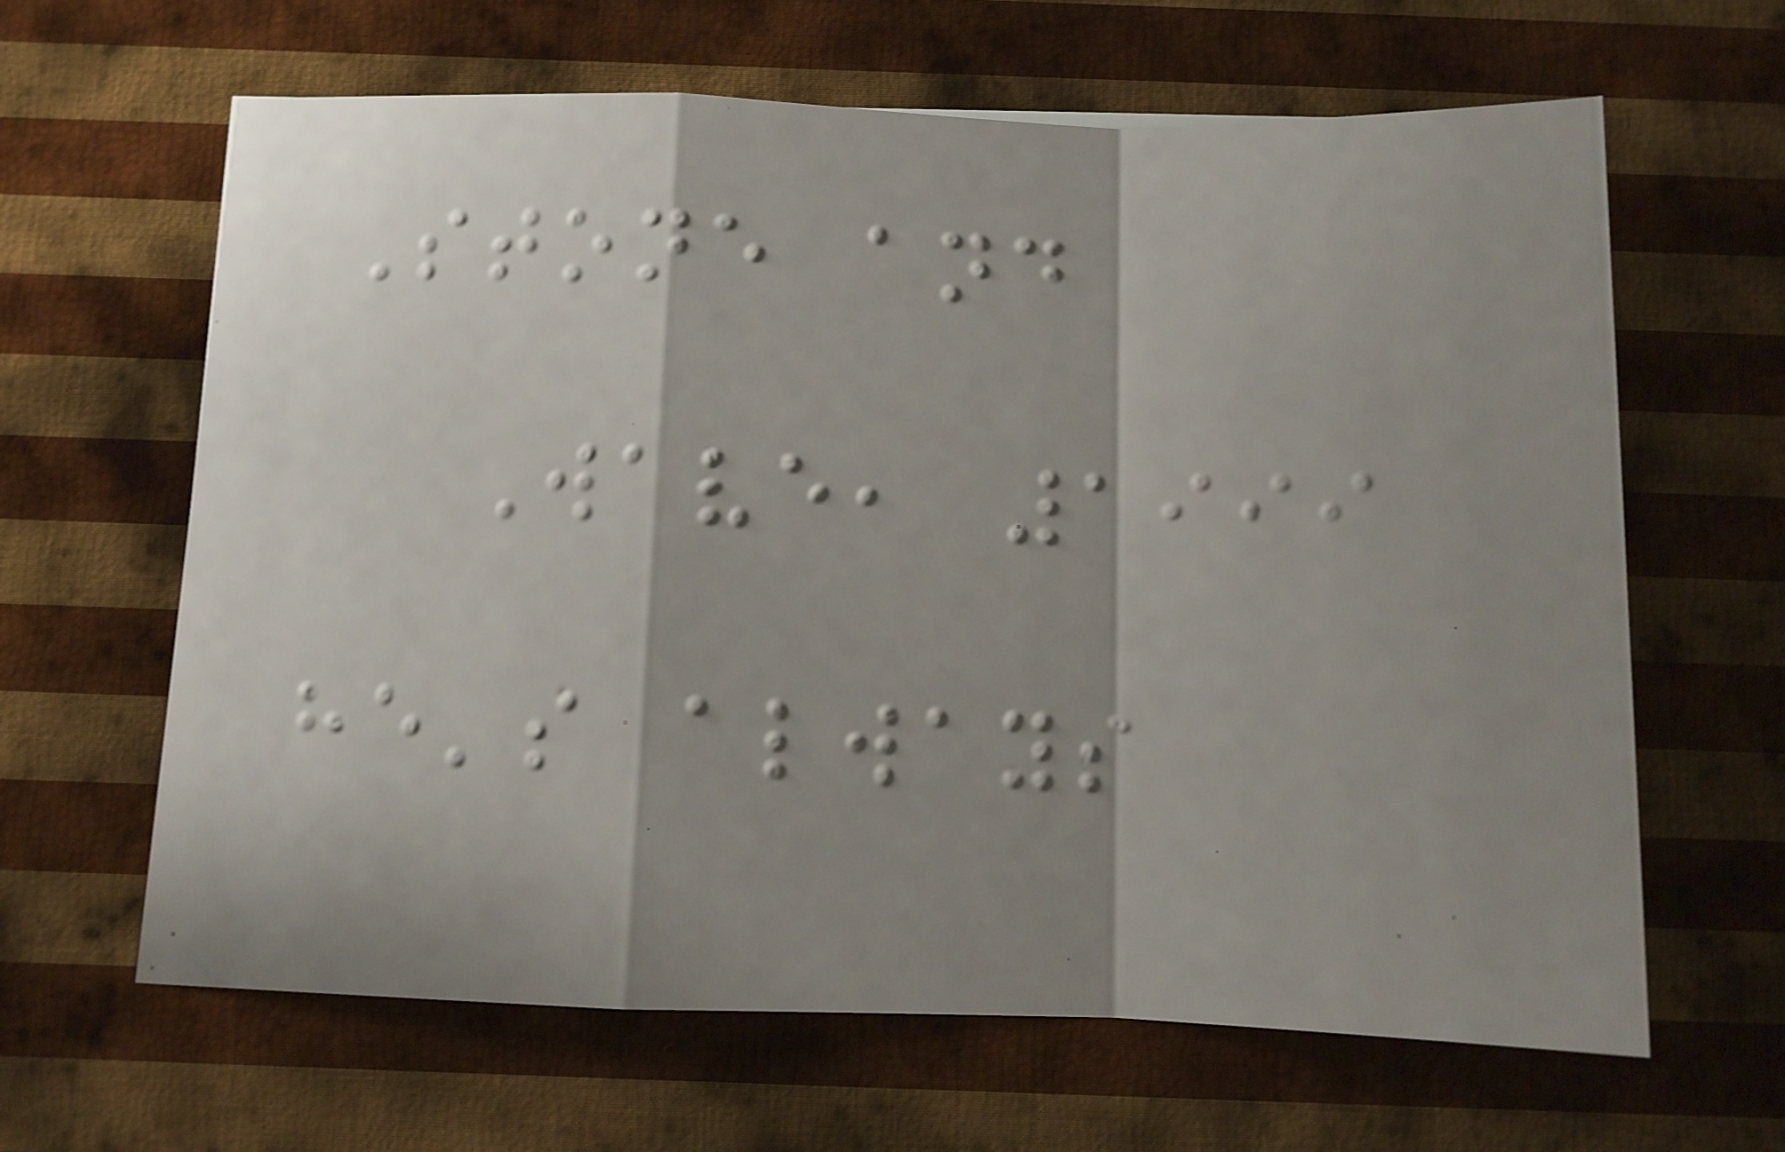Stone and
Wave, 1999
he's always
